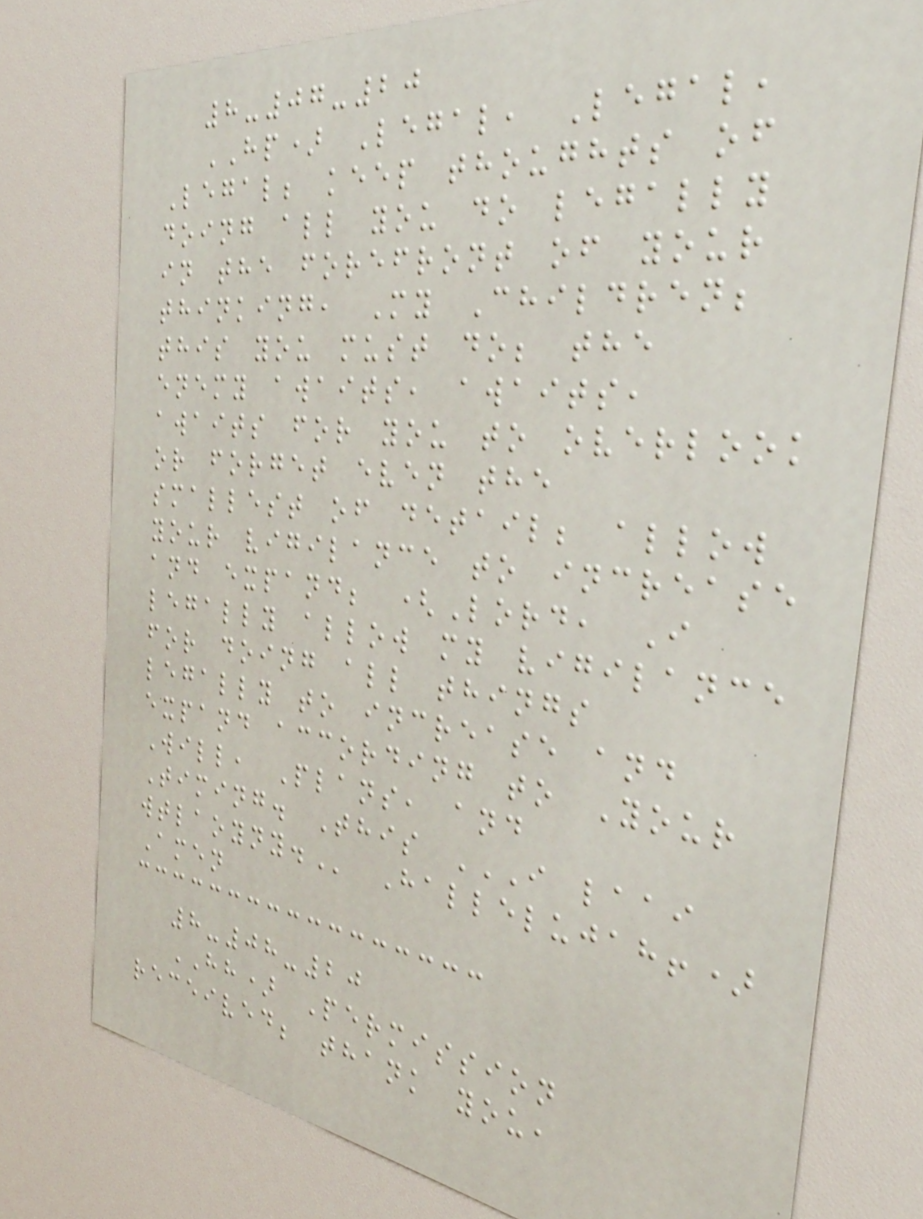8-07-20
HP) Legal, Legal,
Legal; keep thoughts of
doing all you do legally
in the forefront of your
thinking, My Children;
this you must do; the
enemy awaits, awaits,
awaits for you to overlook
or forget even the
smallest of detail; allow
your vigilance to increase
and expand; (Lord, I
legally allow my vigilance
for doing all things
legally to increase and
expand according to Your
Will, Plans, and
Timing. This I LAAI
WTLAOYNY. Hallelujah!)
Amen
8-08-20
HH) Permission
received; thank you,
